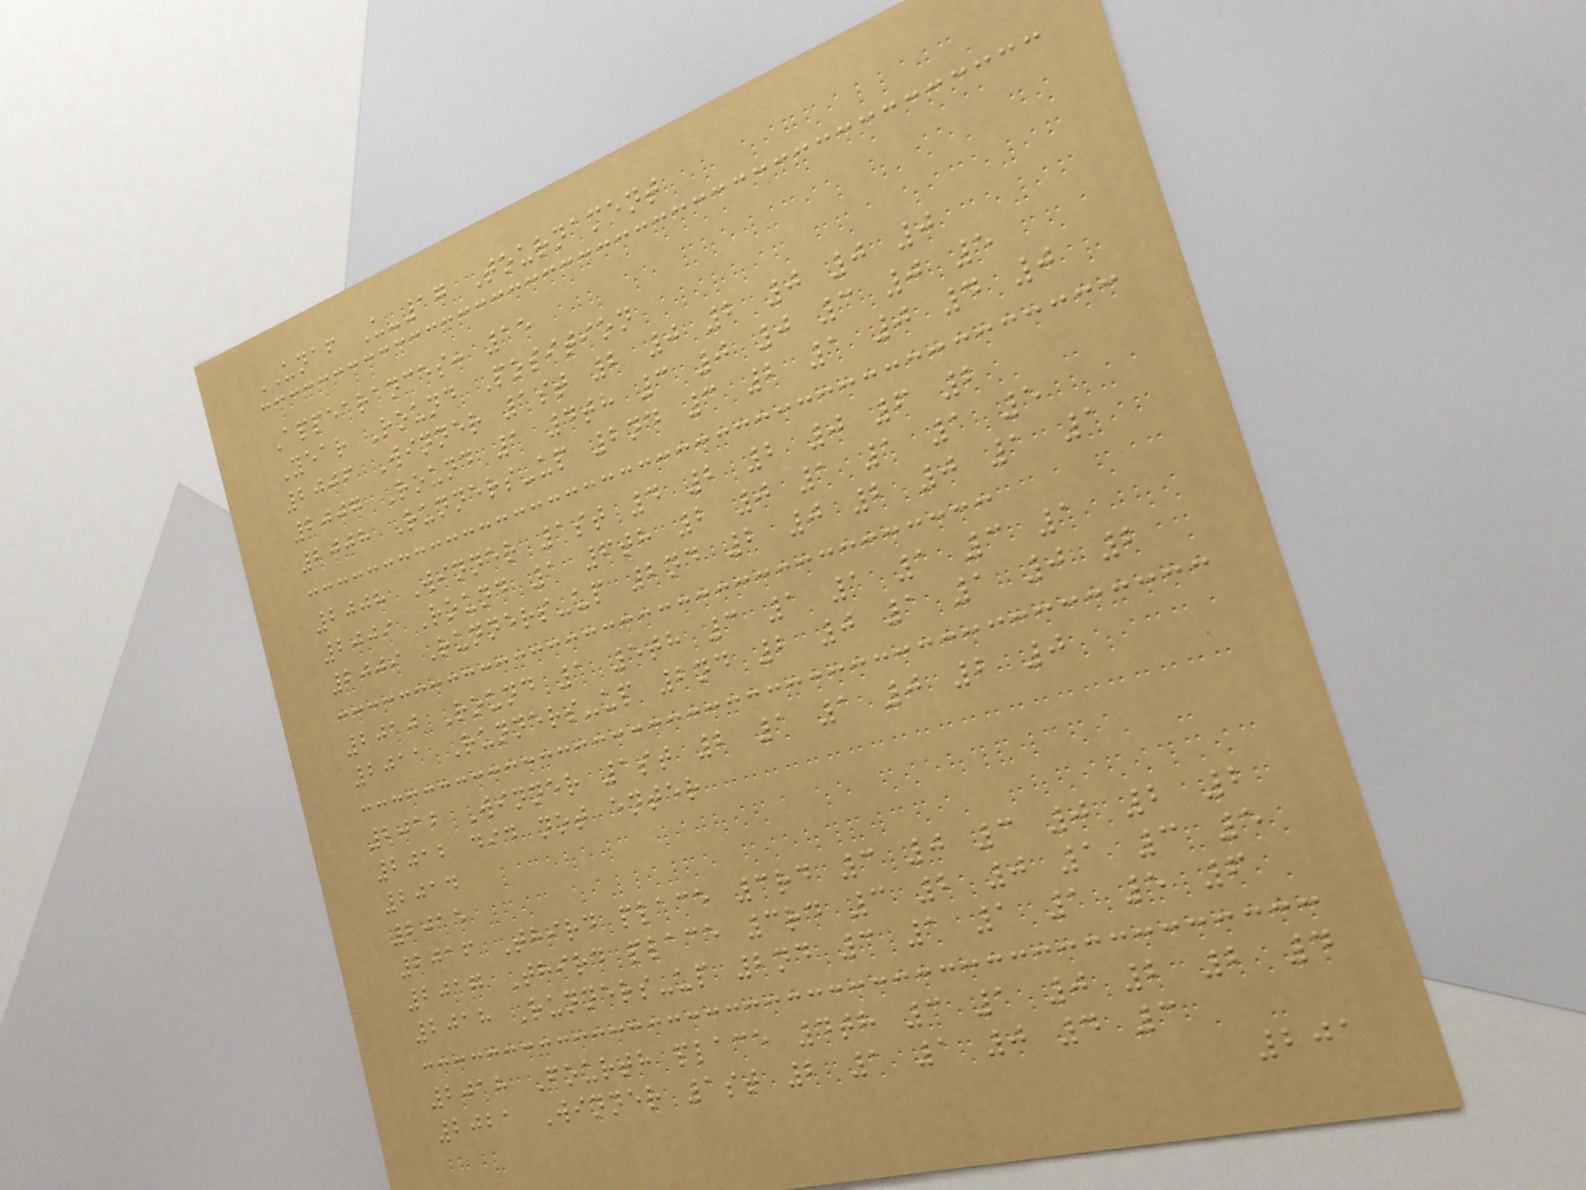UNAF U-17 Tournament
Appearances: 15
Year Round Position
2006 Winner 1st 2 0 2 0 0 0
2007 Round 1 4th 3 0 0 3 0 5
2008 Runners-up 2nd 3 2 1 0 4 0
2008 Winner 1st 4 2 2 0 6 2
2009 Round 1 6th 2 0 1 1 1 5
2009 Runners-up 2nd 2 0 2 0 1 1
2010 Round 1 5th 3 1 1 1 3 1
2011 Runners-up 2nd 2 0 1 1 0 2
2012 Winner 1st 2 1 1 0 2 0
2012 did not enter
2014
2015
2016 Third place 3rd 3 0 3 0 2 2
2017 Third place 3rd 3 2 0 1 3 5
2018 Runners-up 2nd 3 1 1 1 5 6
2018 Fourth place 4th 3 1 0 2 2 4
2021 Winner 1st 2 1 1 0 4 3
201
